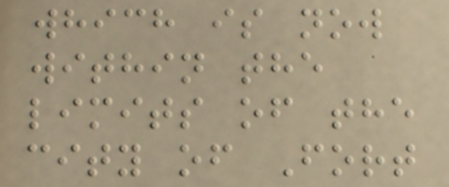which is now
within the
limits of the
city of Fort
